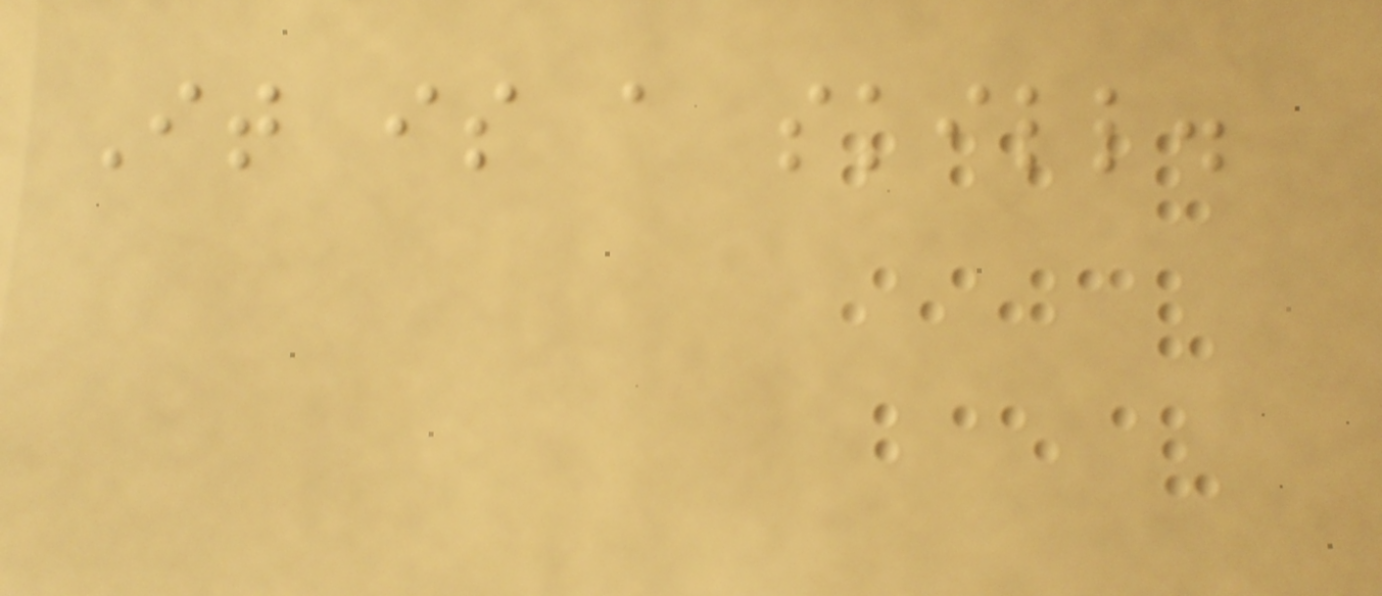It is a skill.
